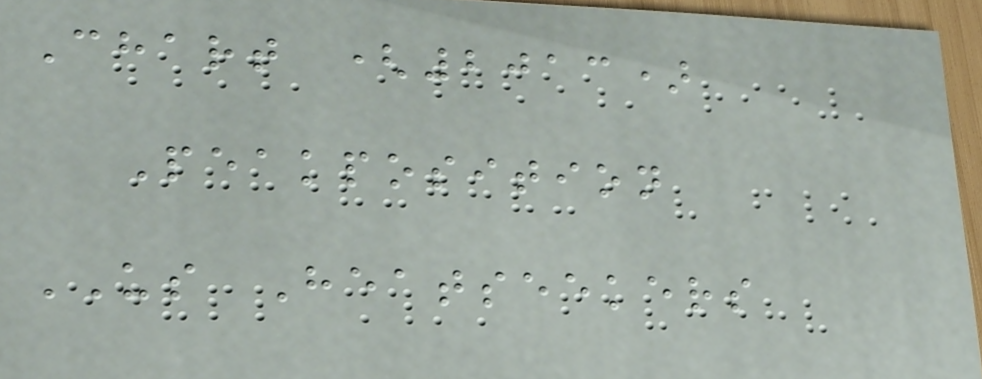Chart (2013)
Peakposition
US Heatseekers
